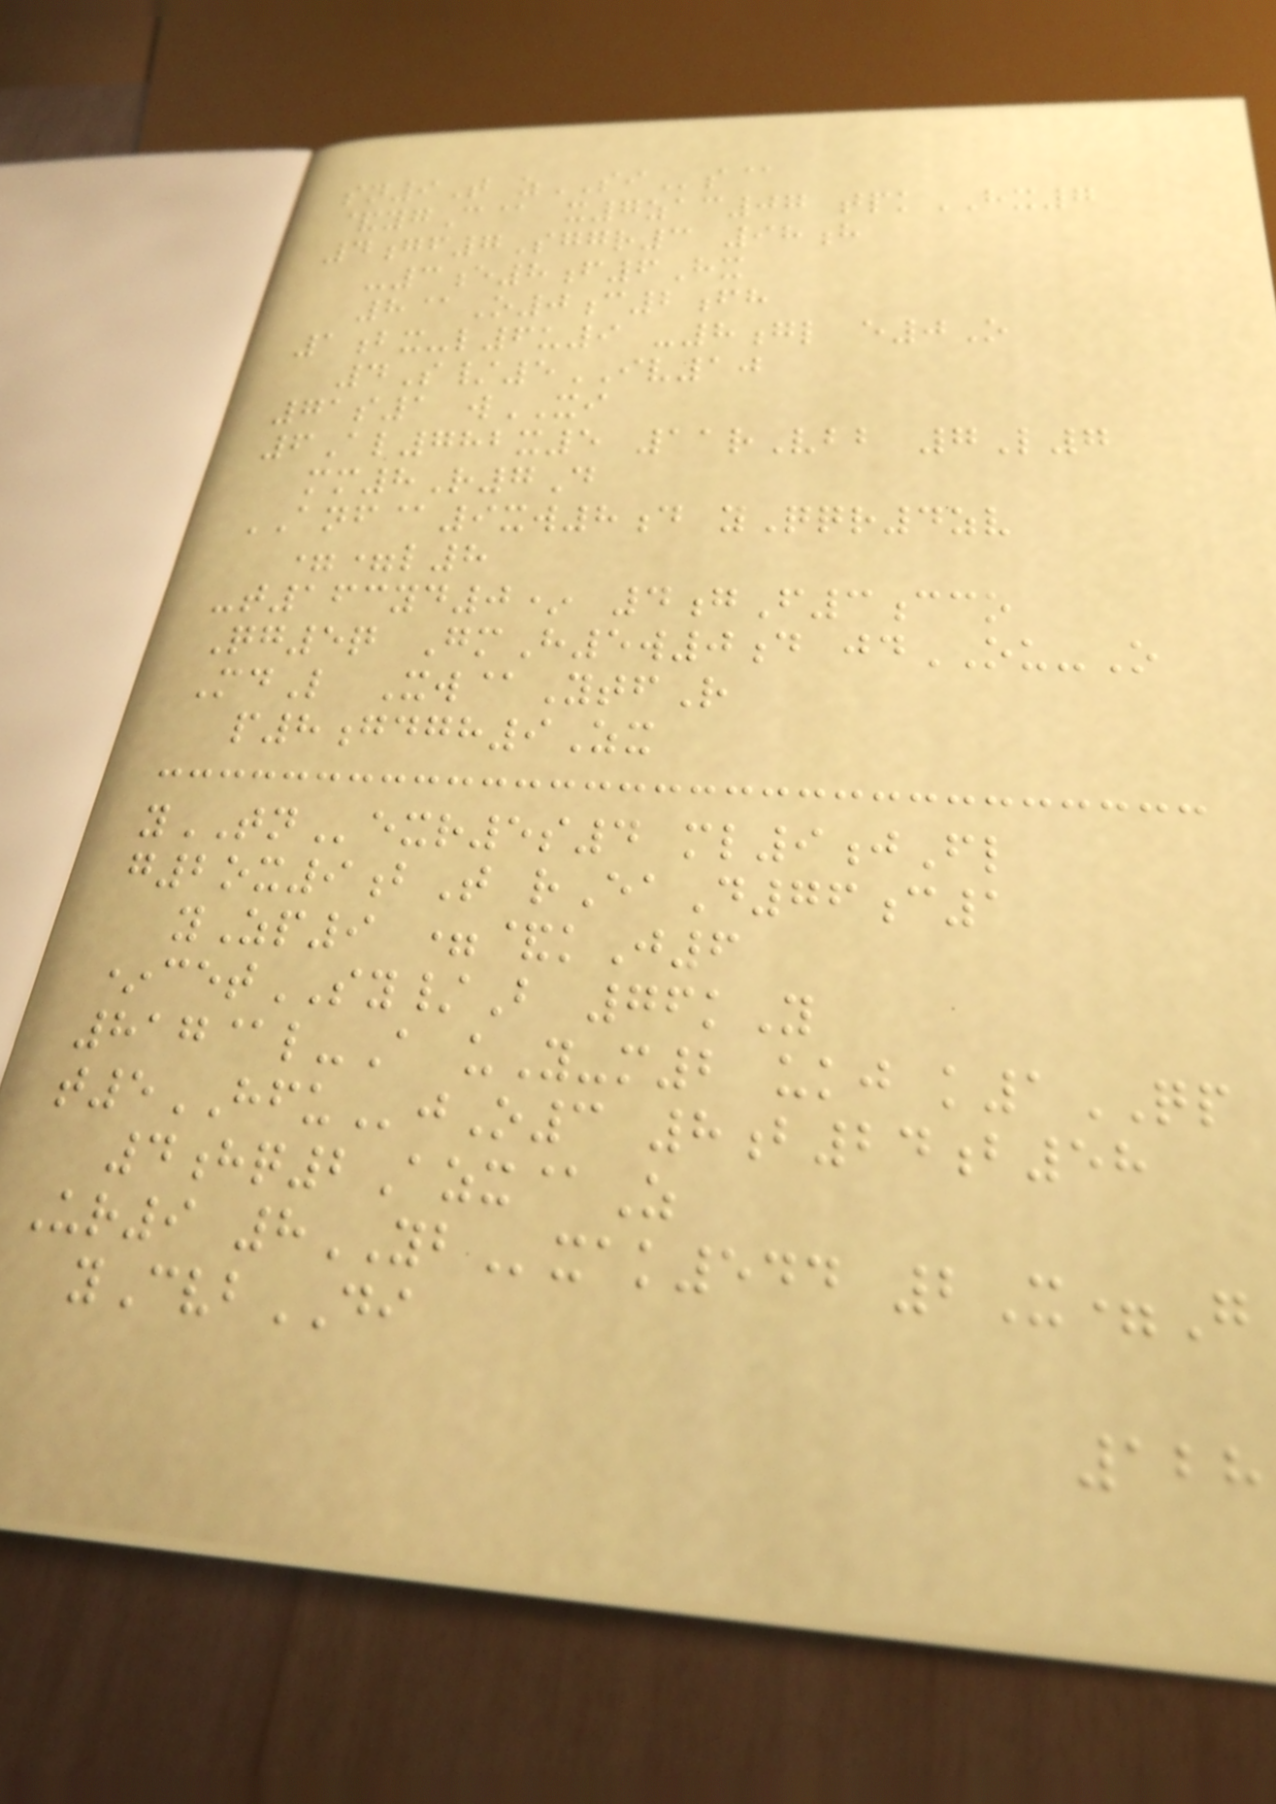sn9T zSIs@
&ygC@ x7zac07 tpkHX7
4gf7Sggr3 98h
-3e8f6Hx
8@O0c2fh
1bx-l6u9 -8gl e0O
4S/5IV10
71s1 wXI
6Al782x5 11rVbb 7L7
mm8R7D
ANF@9xw8d yQqr4zv
==l8
-t163yd0* 4gF3cco
Qg5q GmH5w0d jdOU-O
MdL Xw@YtfR
p8gdgh9Zx
yTNexr5s4 ml9jFl
g2ox9bT rEaD76c1
yZp9 =&kJ6
*cetSY/B 76kY
817@l-A uY-m2 ukj k1QP
t5HFUjO3 8b24b58
4hq2Azx@Z
Ur9 8YBxak544 2X=G
yCvbDI
128
